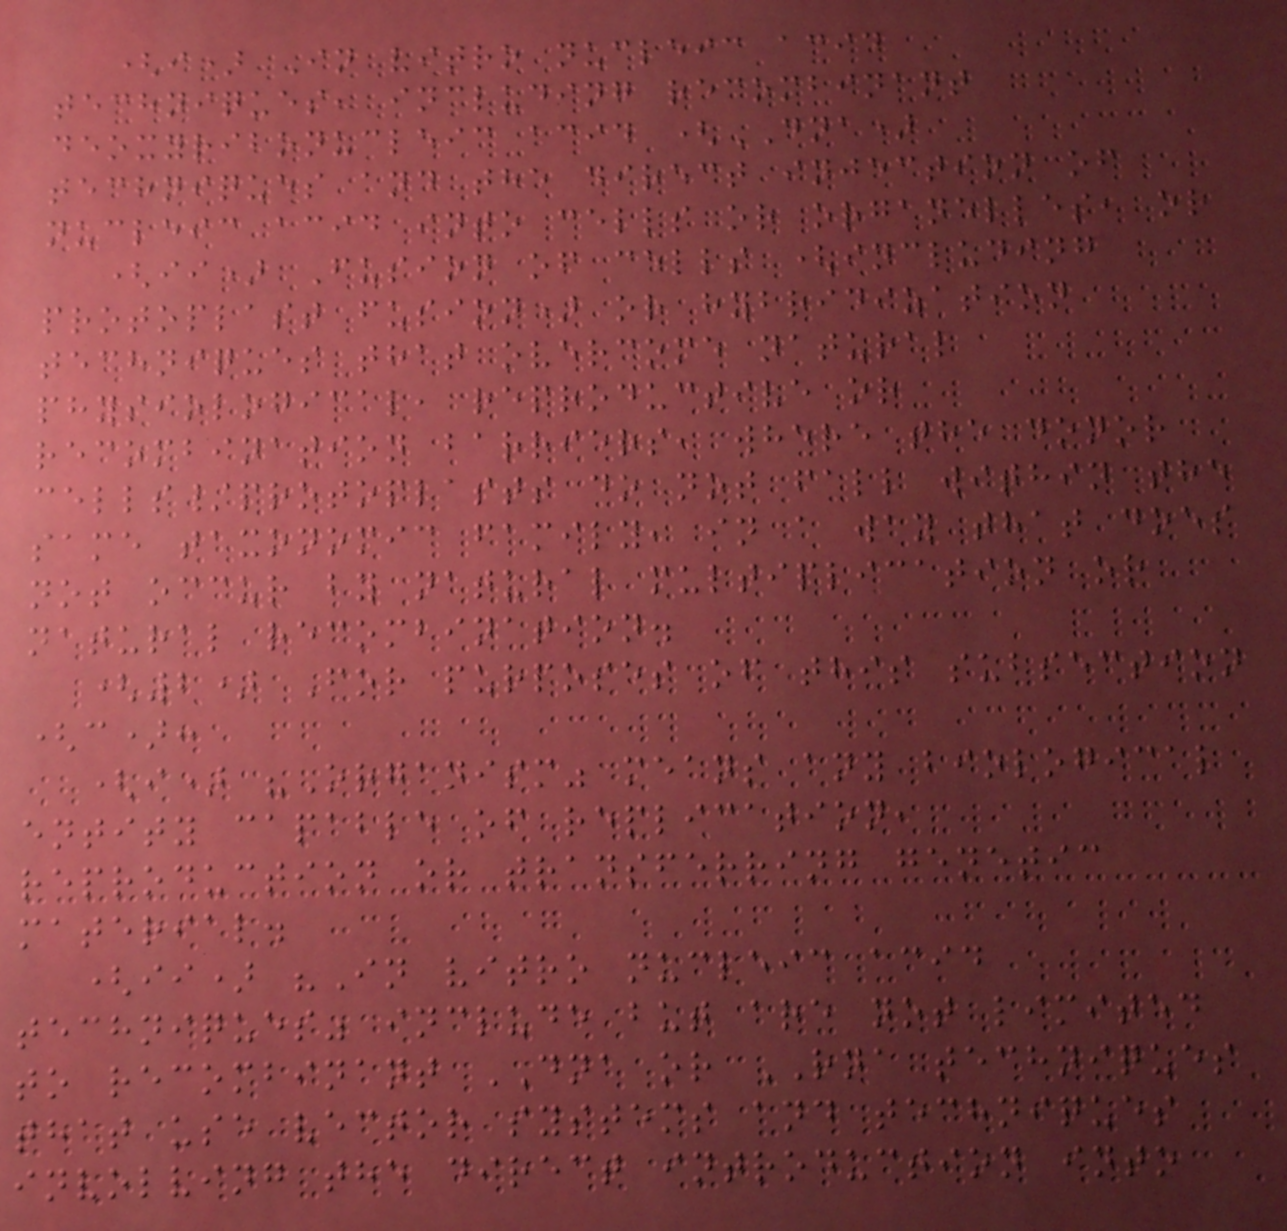(i) In vitro nucleic acid
techniques, including recombinant
deoxyribonucleic acid (DNA)
techniques and the direct injection of
nucleic acid into cells or organelles, or
(ii) Fusion of cells (including
protoplast fusion) or hybridization
techniques that overcome natural
physiological, reproductive or
recombination barriers, where the donor
cells/protoplasts do not fall within the
same taxonomic family, in a way that does
not occur by natural multiplication or
natural recombination.
(2) For purposes of this subsection
(c):
(i) "Organism" means any biological
entity capable of replication,
reproduction or transferring genetic
material.
(ii) "In vitro nucleic acid
techniques" include but are not limited
to recombinant DNA or RNA techniques
that use vector systems and techniques
involving the direct introduction into
